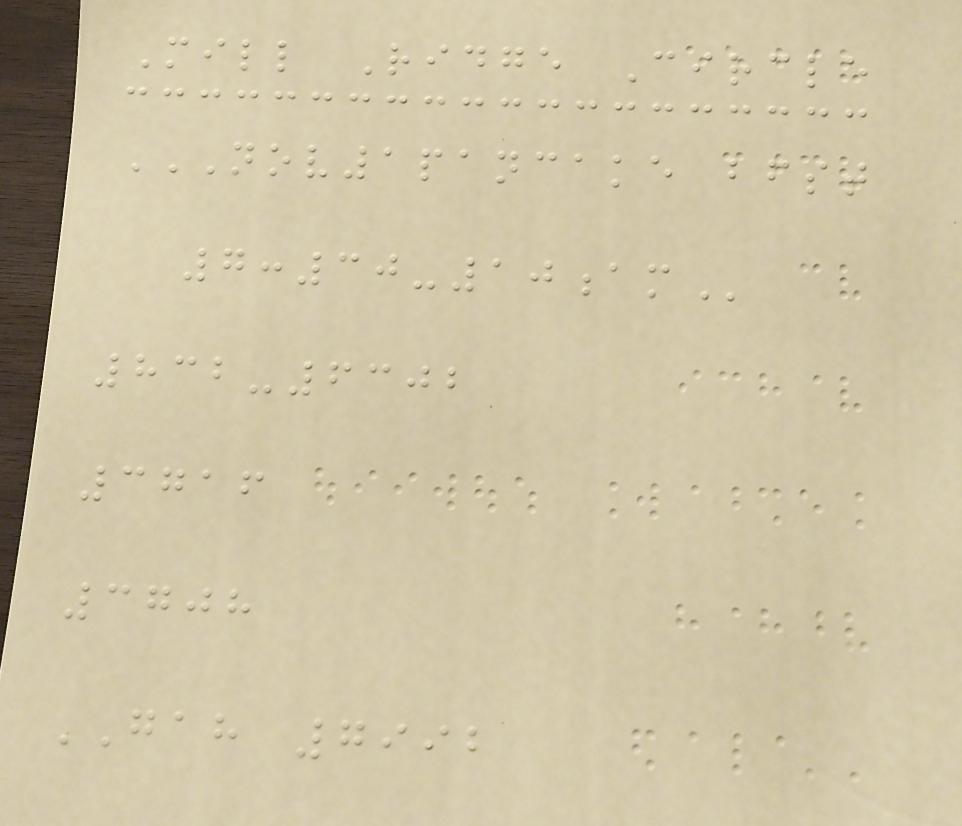Mill Ridge Circle
NOV1PANCAKE BFST
7:30-10AM
832-6302
3716
3708
GAH 7992
